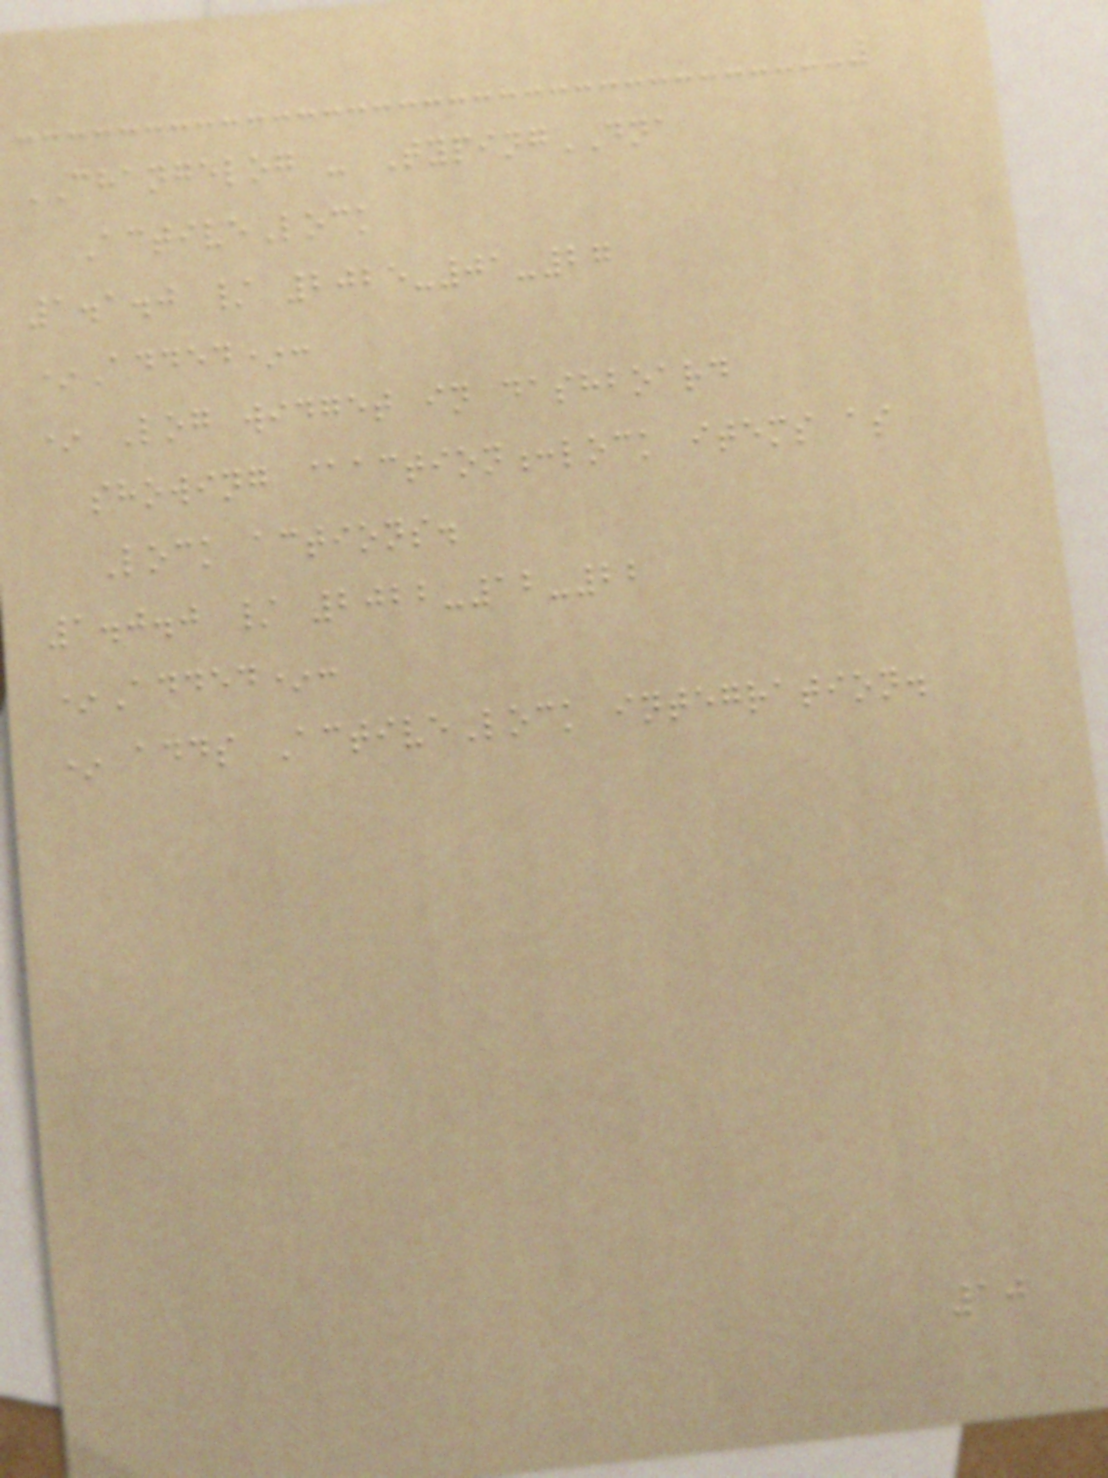CHANGELOG - TypingDNA
ActiveLock
1.1.0 / 2025-01-27
*Added*:
* Log widget in dashboard
showing @action:lock items as
Lock actions.
1.0.0 / 2022-12-22
*Added*:
* adds ActiveLock integration.
10
